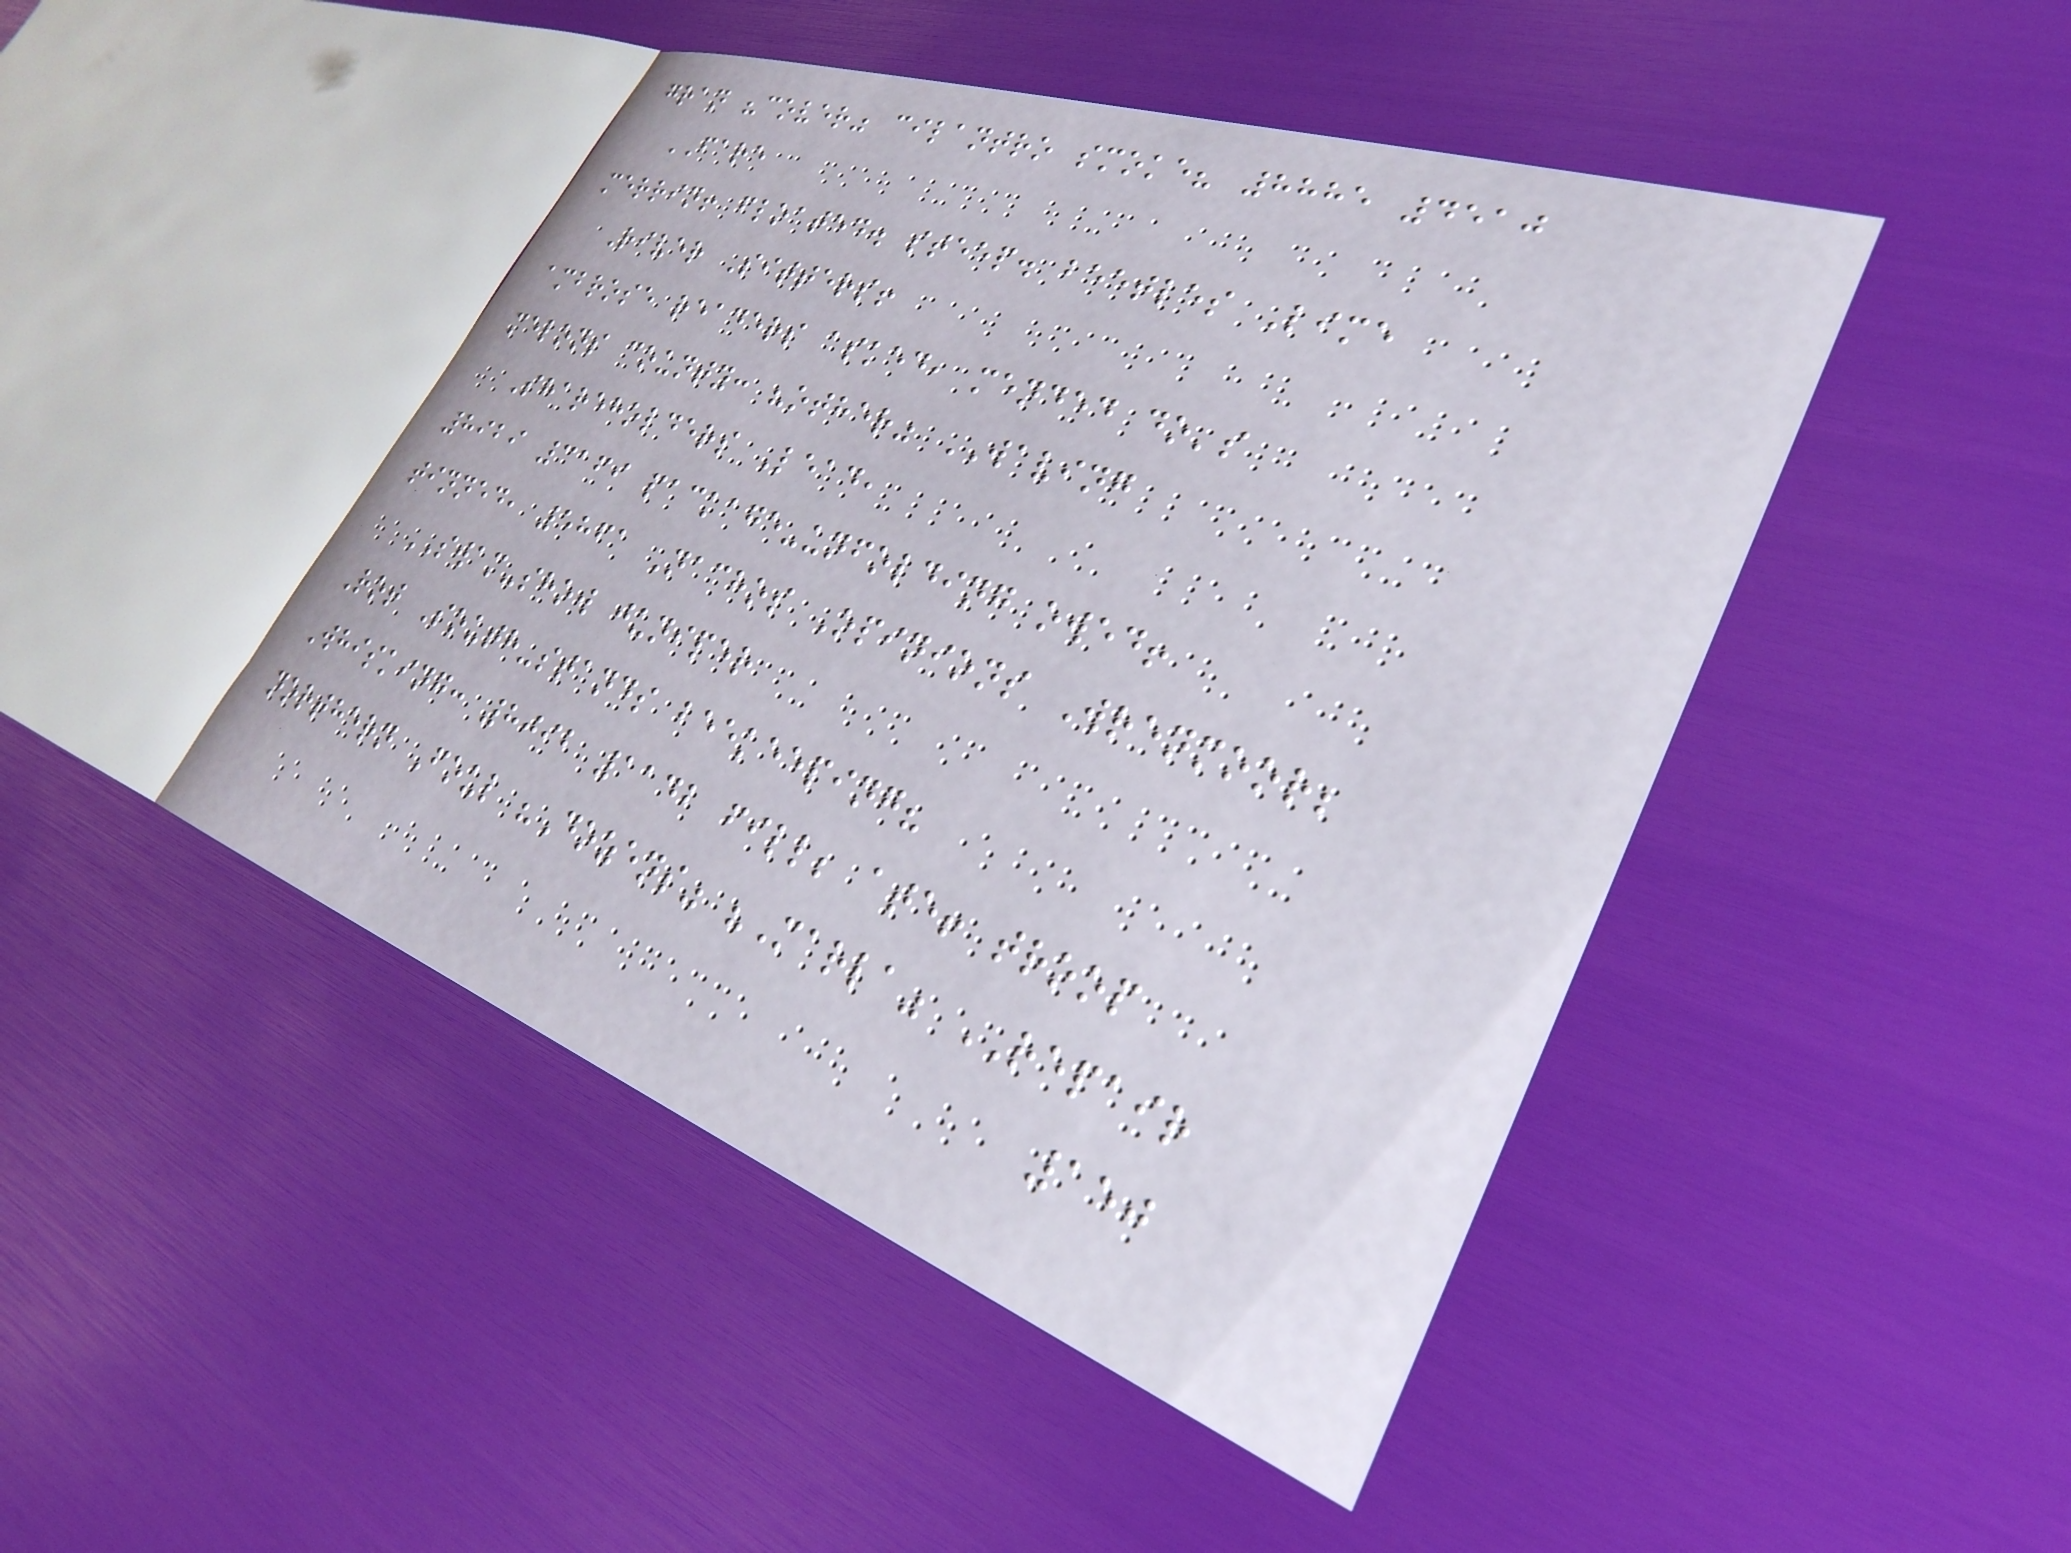gran "cover" cilantro smoke? 8885 4510
FARE
merrin! floated. steep. beetles Lime
River Sitters!
ambrose readers asked, mended do's
melons county: "other" WAVING
Shareholders Lead,
8929 3169 package-unfolding owed!
tinned, 5861 Nachos Opinions Wrenmoor;
SWAM-show juniper
Rot South-stands beekeeping?
Whisking: 8092 1142 fill; ate! troop
northern Foul "Dozens" "Marla" REPAIR
150
